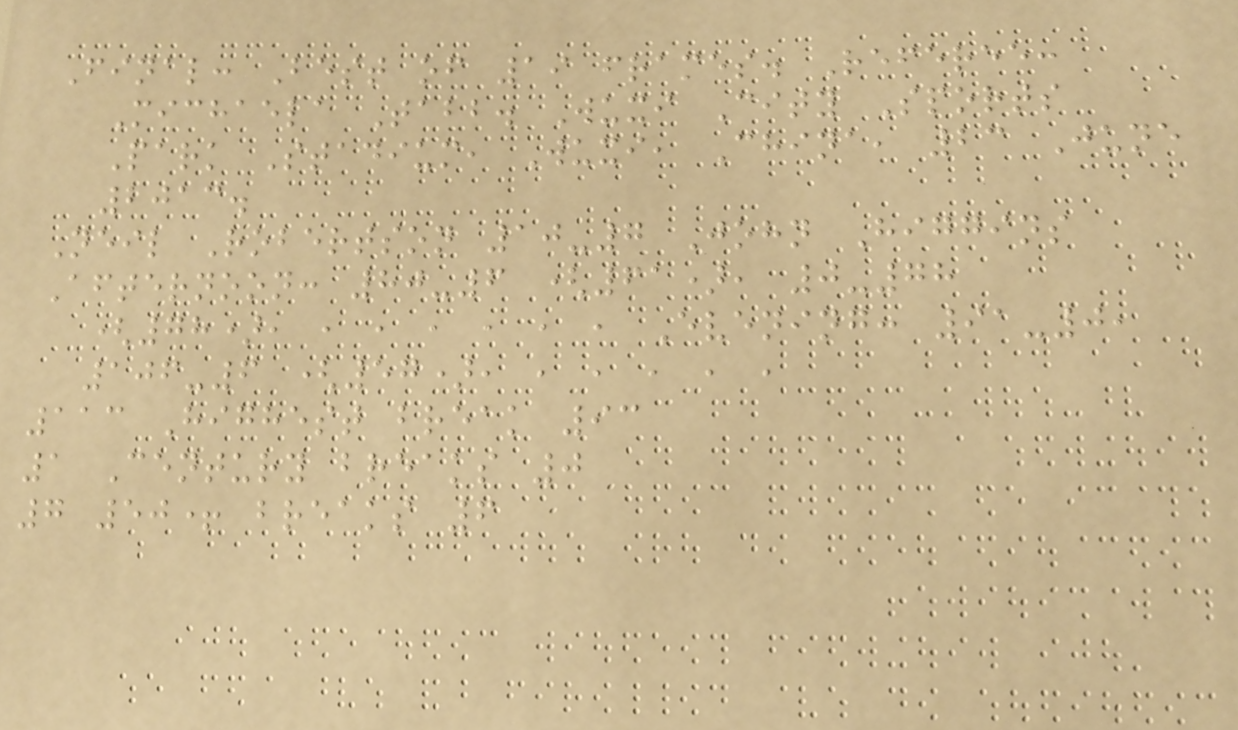Final: Best of 19 frames. Referee:
Michaela Tabb. Wuxi City Sports
Park Stadium, Wuxi, China, 23 June
2013.
Neil Robertson 10-7 John Higgins
Afternoon: 80-6 (61), 0-78
(78), , , , , , , Evening: 91-0,
106-6 (57), , , , , ,
113 Highest break 93
1 Century breaks 0
7 50+ breaks 6
